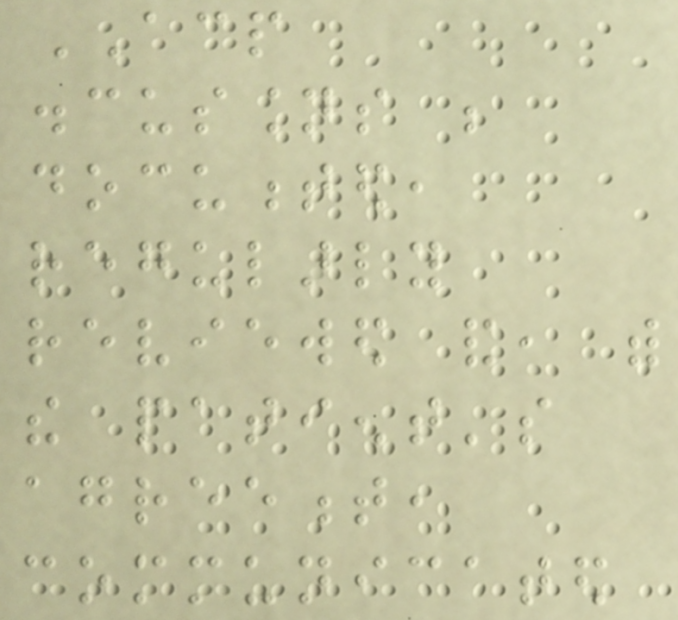ACP
discussions be
documented,
regularly
reviewed and, with
the patient's
agreement,
communicated
